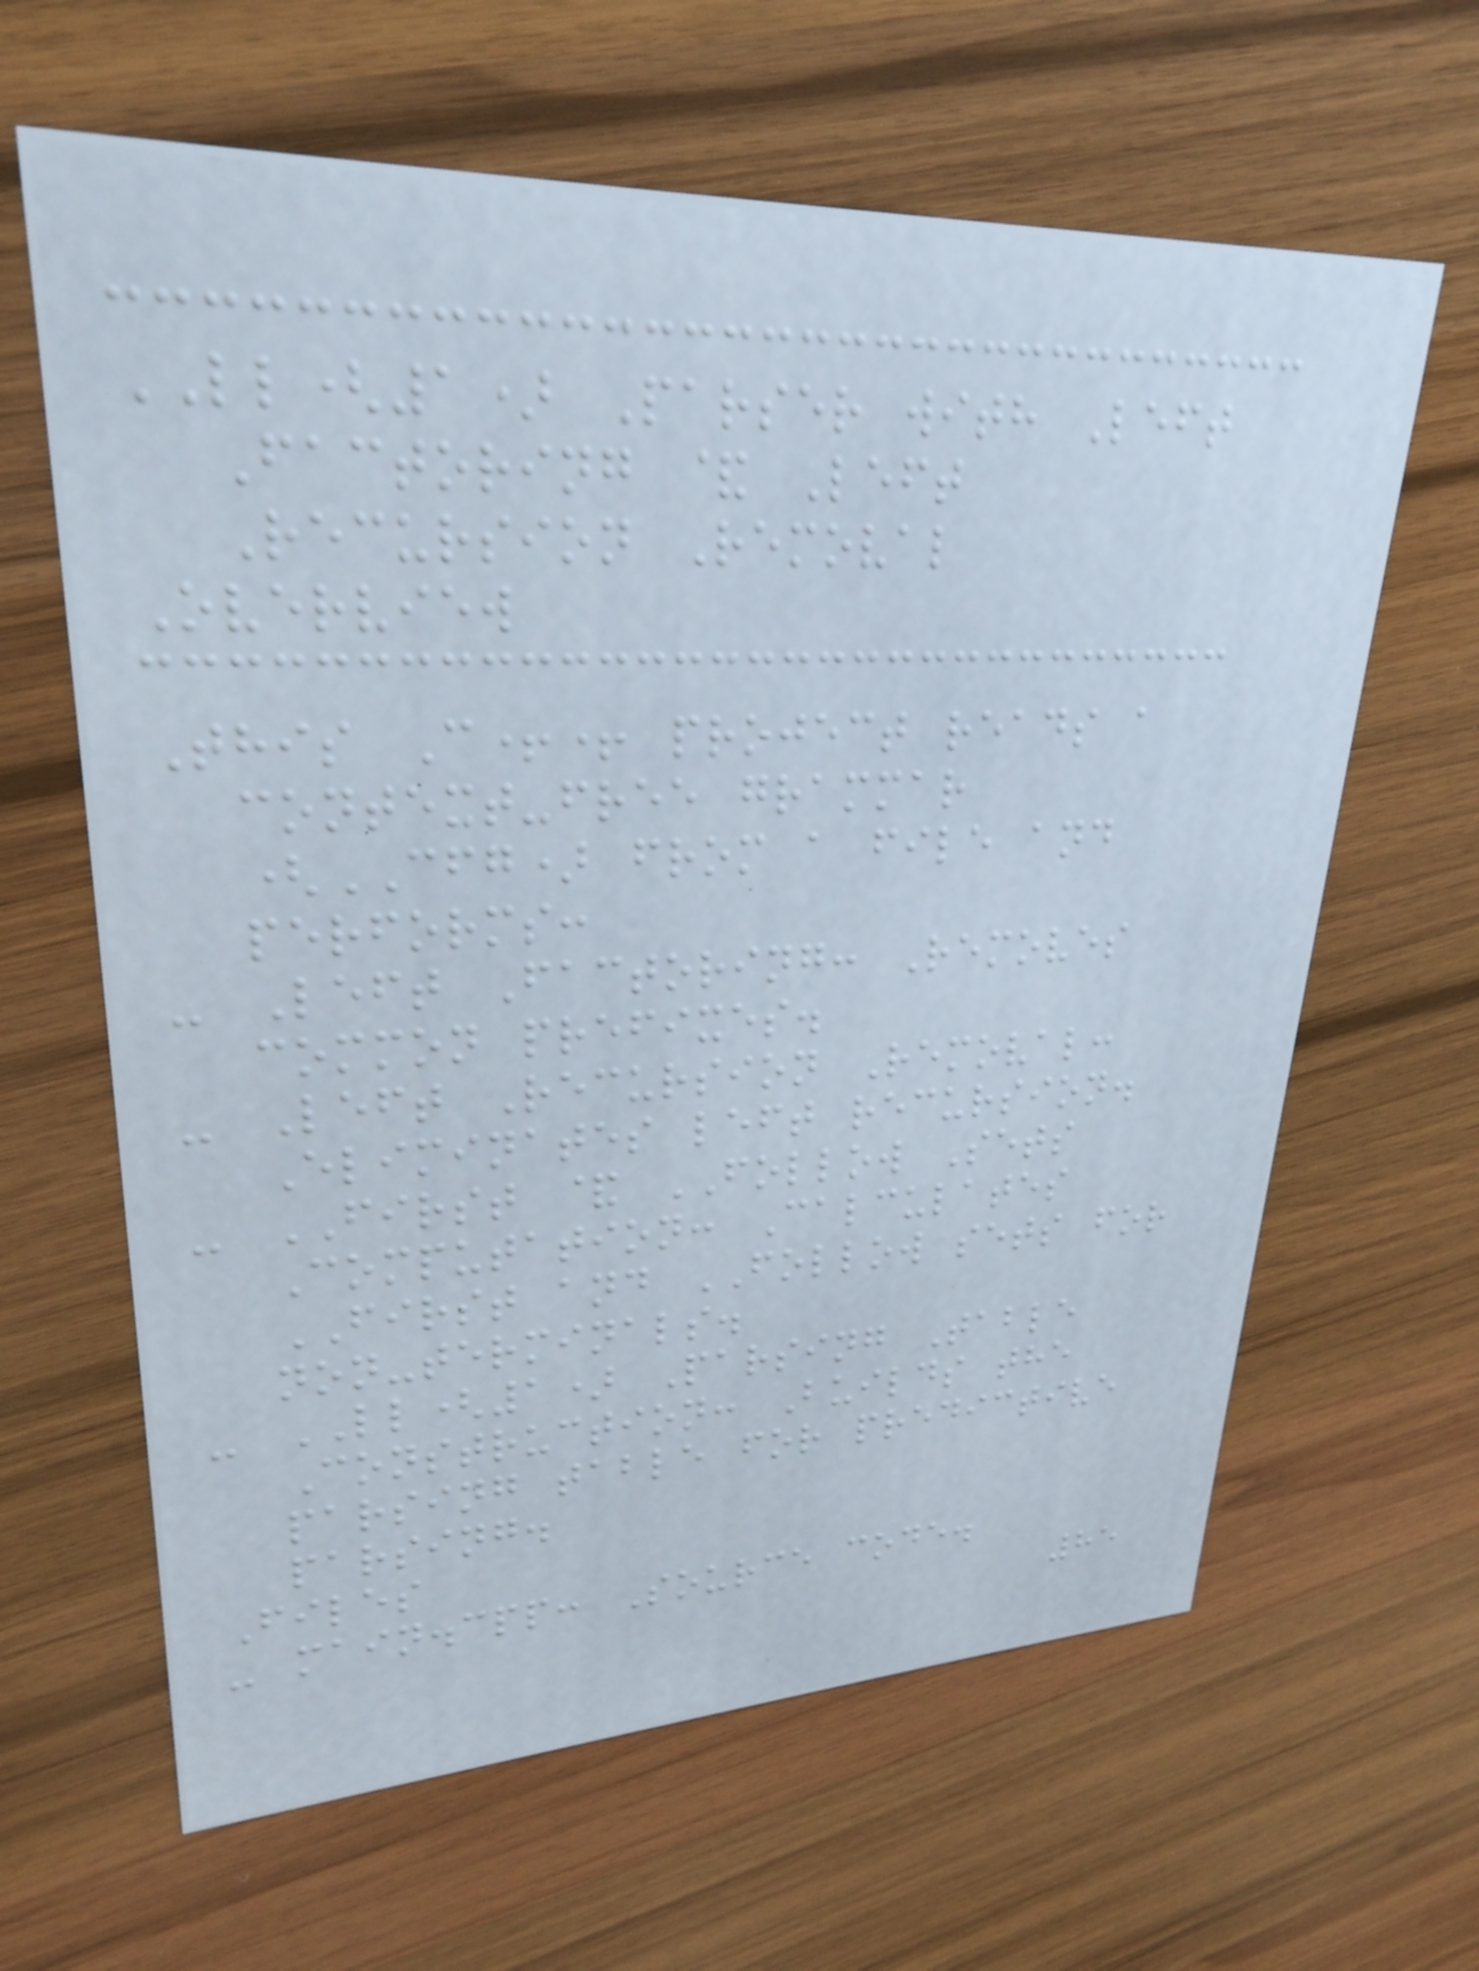LL(1) Parser with Left
Factoring & Left
Recursion Removal
Overview
This C++ project reads a
context-free grammar
(CFG) from a file and
performs:
- Left Factoring: Removes
common prefixes.
- Left Recursion Removal:
Eliminates left recursion.
- FIRST & FOLLOW Sets
Computation: Calculates
FIRST and FOLLOW sets for
non-terminals.
- LL(1) Parsing Table
Construction: Builds the
parsing table for predictive
parsing.
Files
- main.cpp: Source code.
85
